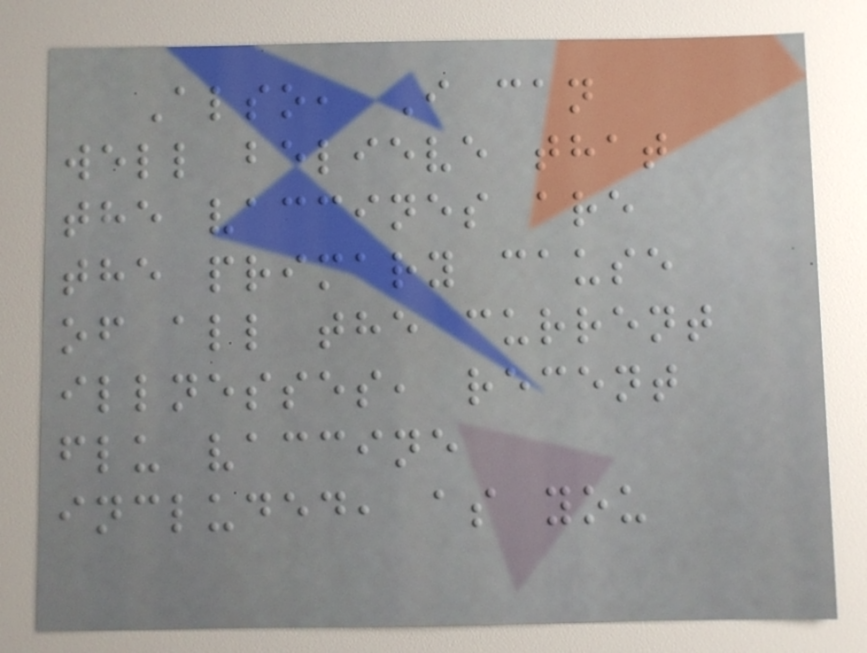Also, I can
well believe that
the vaccines are
the primary cause
of all the current
illnesses, recent
flu vaccine
included, as you
